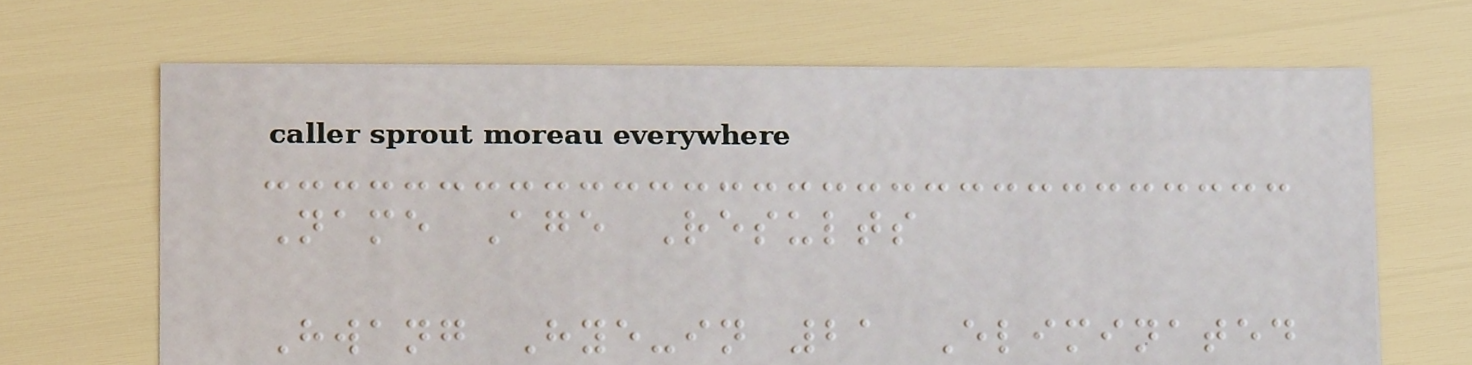Name Age Results
Hwang Hye-in 21 Eliminated
